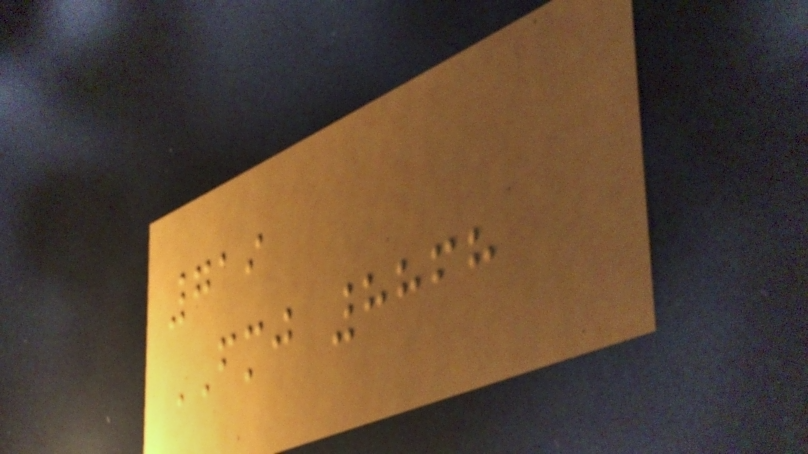719
FMJ 8868
